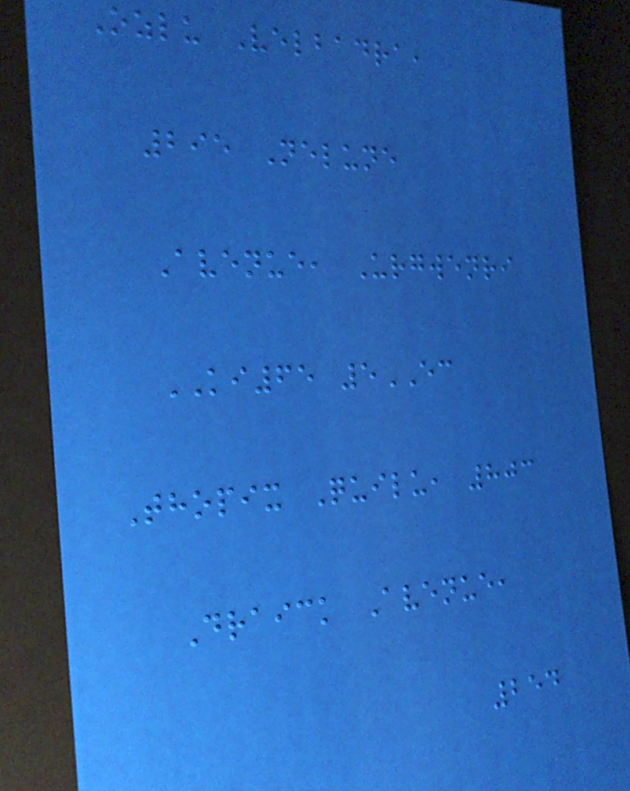Ozlu Velbadra,
295 Nelune
Avenue, Urgwenri
KI65 5EC
Thopix Quilu, 803
Draick Avenue,
254
